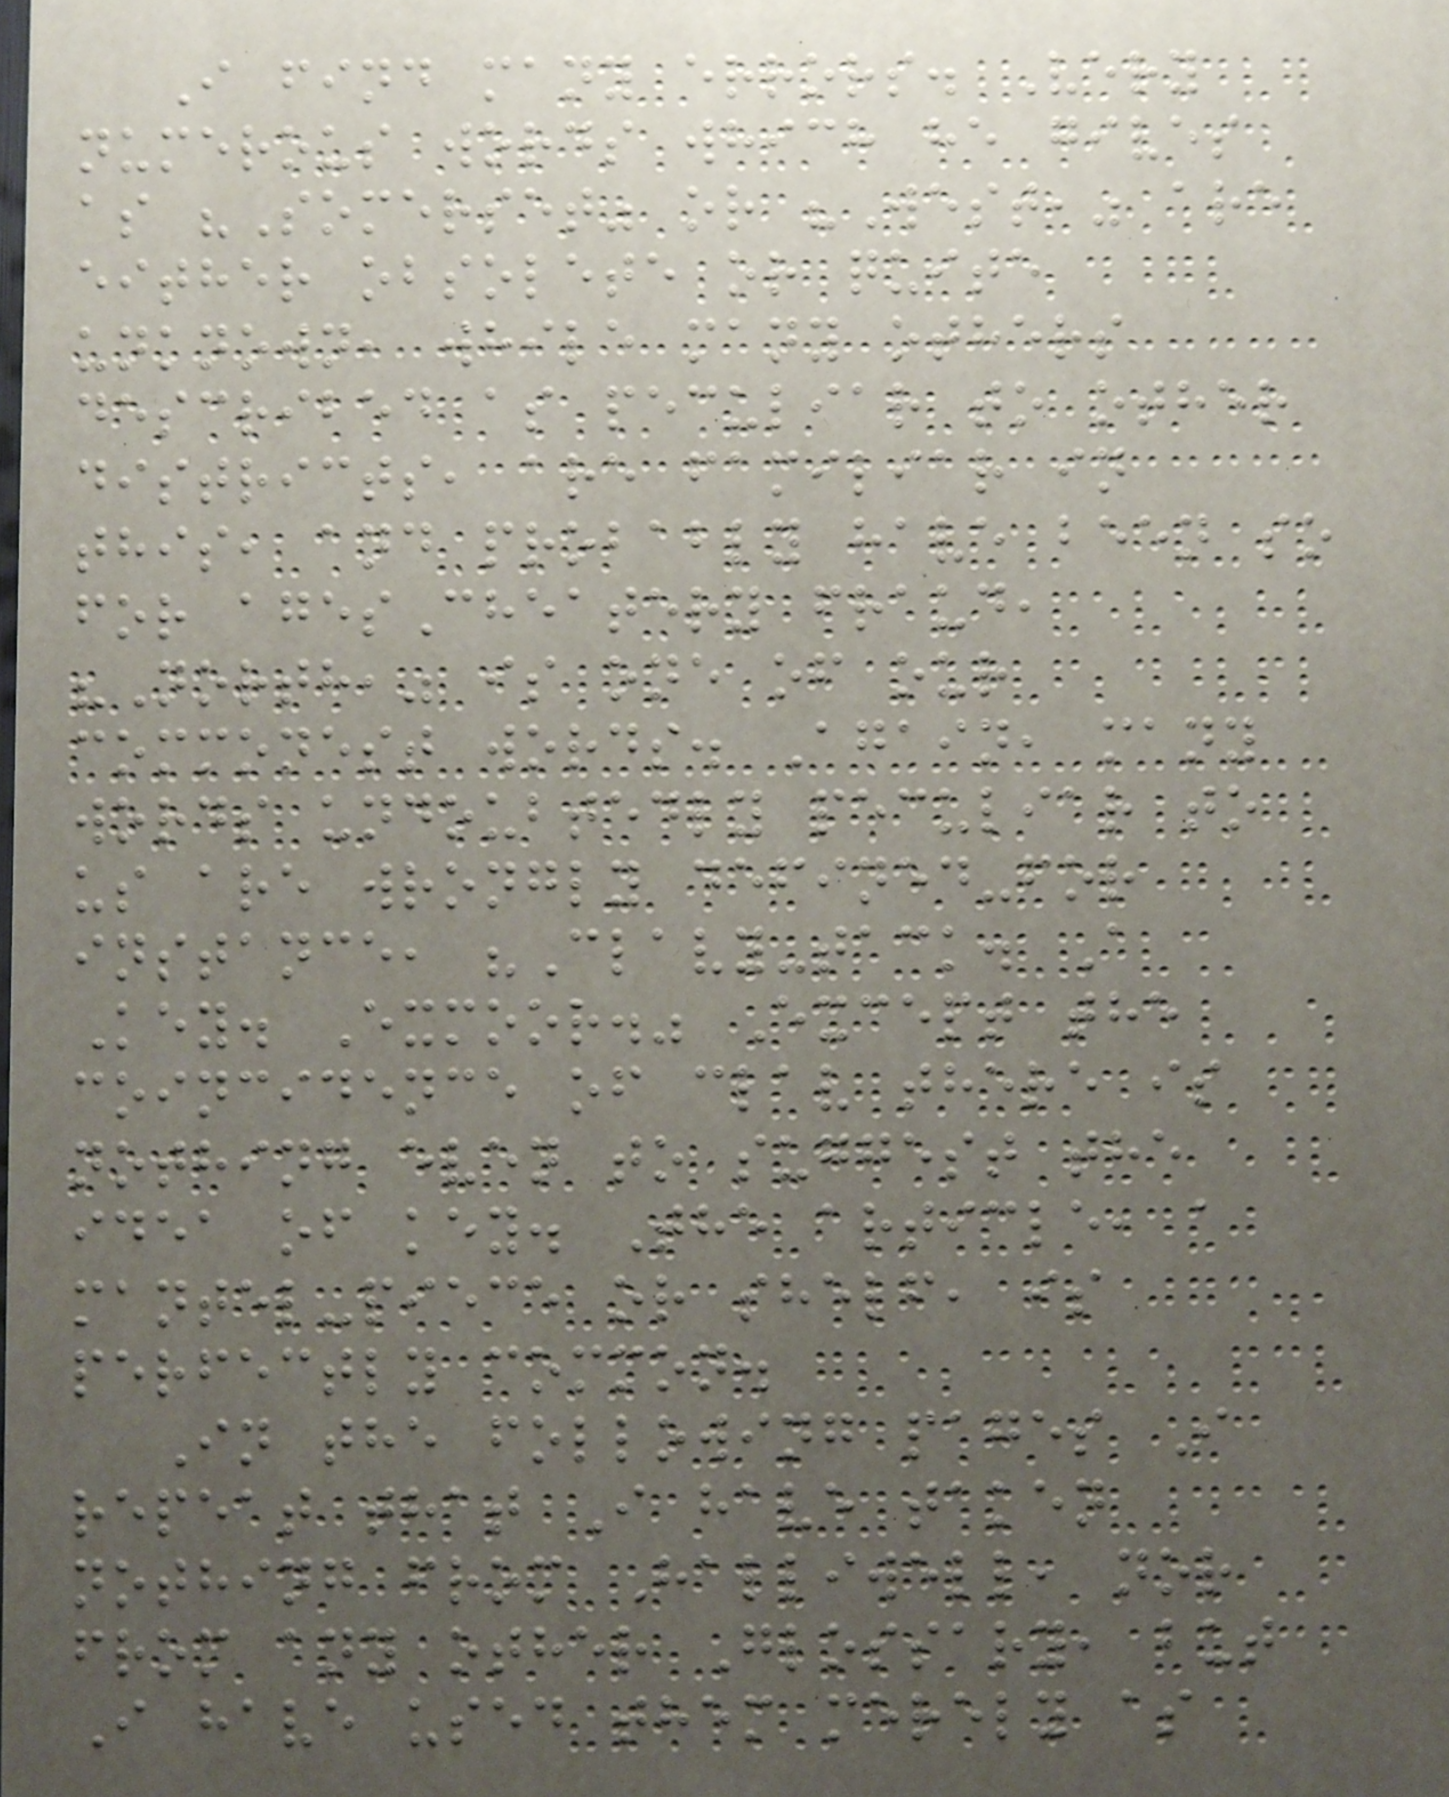I find many errors. Very
numerous words which he gives
as "Somerset" or "West," are
either obsolete or quite
unknown, while many others
described as peculiar to other
districts, are familiar in
this, and probably have been so
for agesCheatery fraud,
"North," is one of our
commonest words. Again, many
words undoubtedly peculiar to
us are wrongly defined-for
instance, "Clavy-tack. A
Key. Exmoor." Except the
coincidence of clav there is
nothing even to suggest the
idea of key. The article, a
mantel-piece or shelf, is
perfectly common.
In the following pages I
repeat that I have taken
nothing from Halliwell, nor
from any other Glossary, but
I have used them merely as
